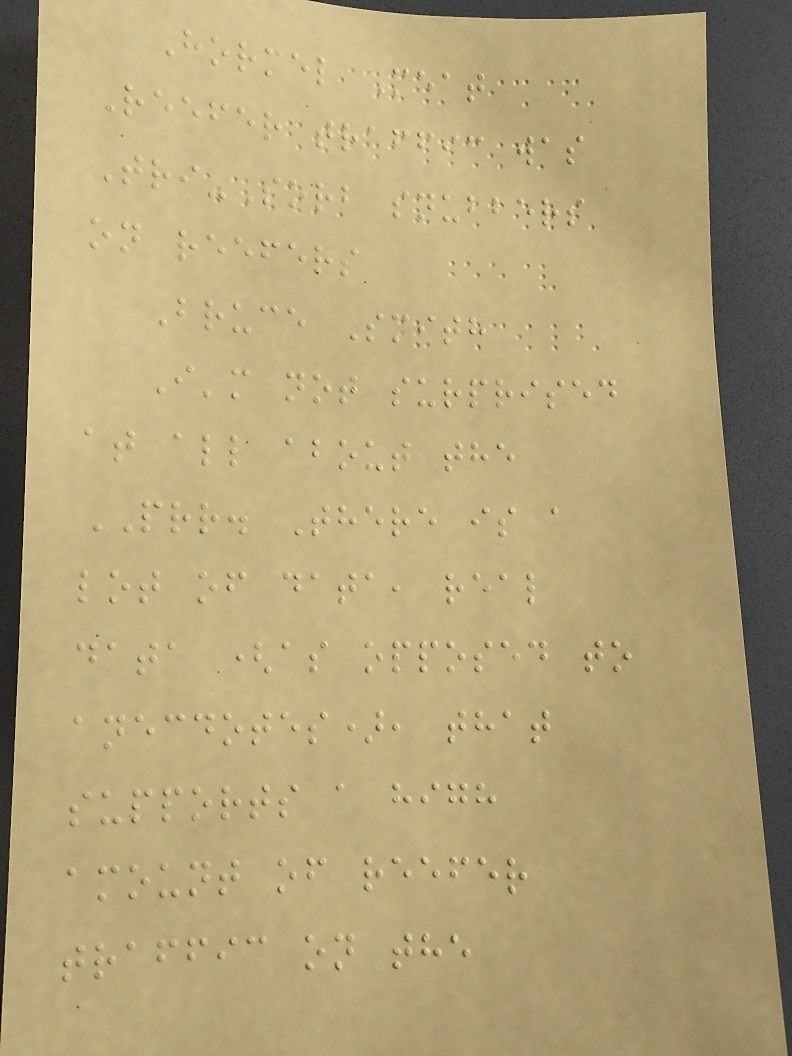Hormel Meat
Reefer traffic was
Tri-Sorb snubbers
on reefers
Bruce Smith
I'm not surprised
at all about the
PRR. There is a
lot of data, real
data (as opposed to
anecdotes), that
supports a high
amount of reefer
traffic on the
